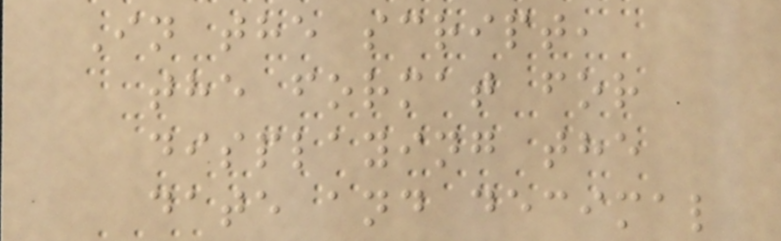In the script,
the format for
displaying the
date and decimal
